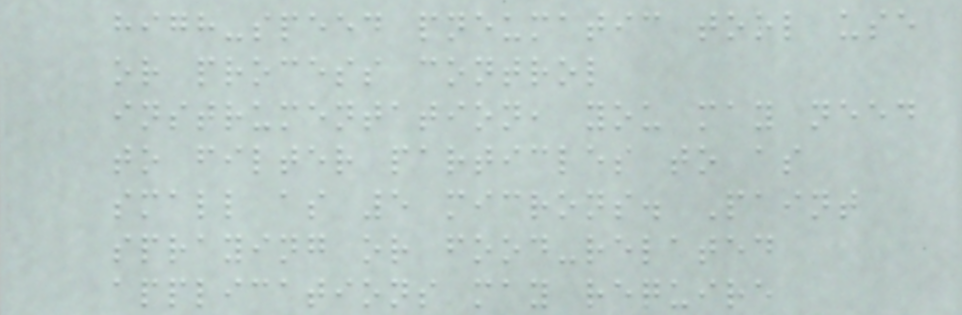high-speed pneumatic tool use
or process control
instrumentation, you may need
to filter particles to as
small as 5 microns. Paint
spraying or food-related
applications may require
